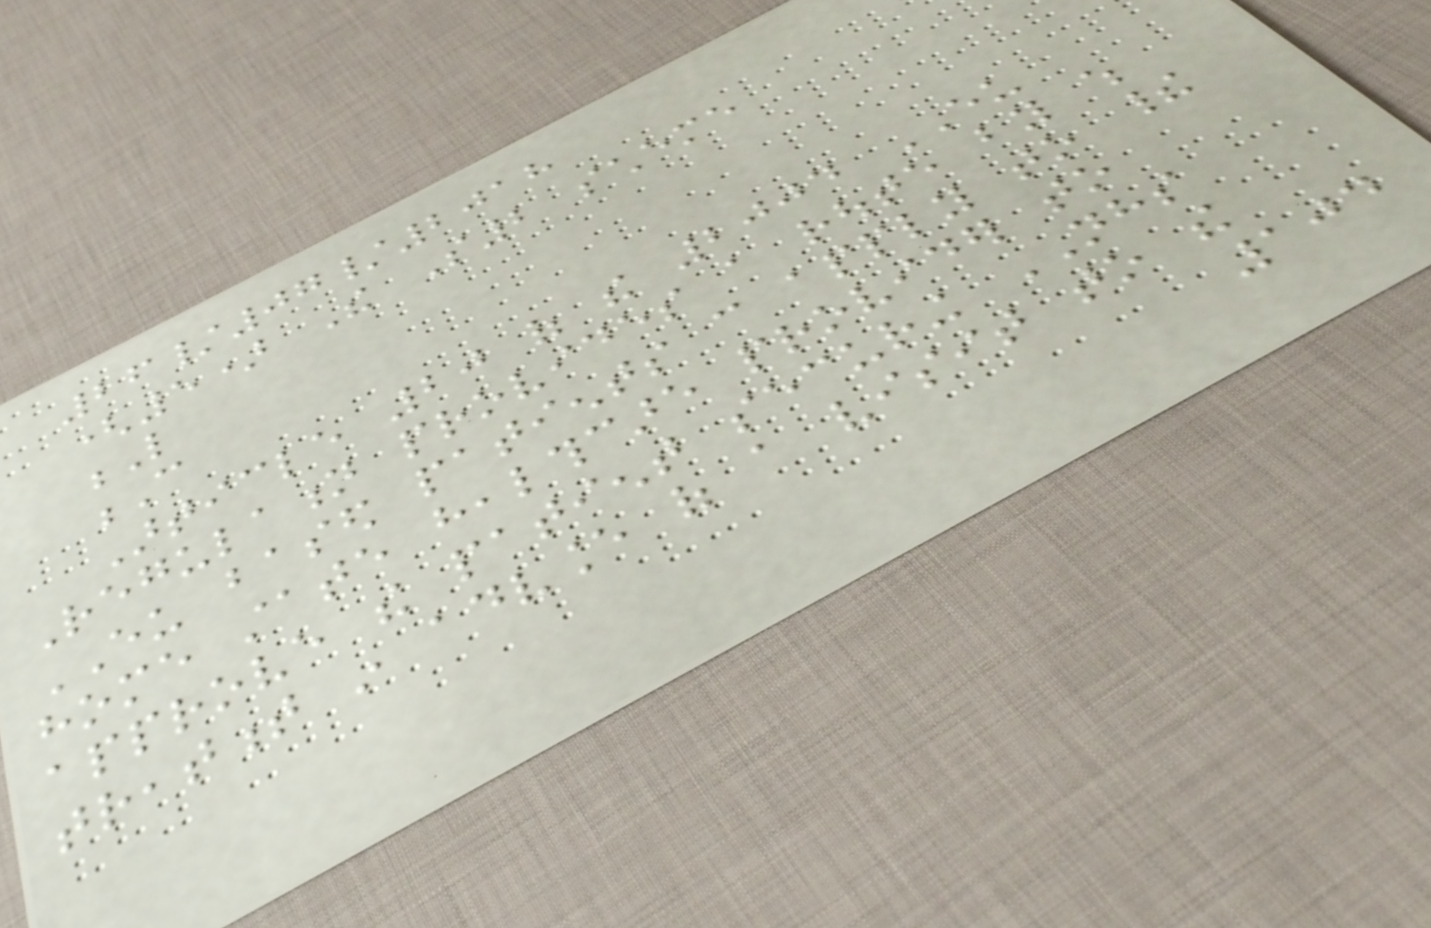26/07/2018
(5) The S2 scheme
L
C
Article 20 of the 2004 EU
Regulation provides a route by which
EU based patients can apply to their
home state healthcare provider to
approve the patient securing NHS
treatment in advance of a visit to the
104
